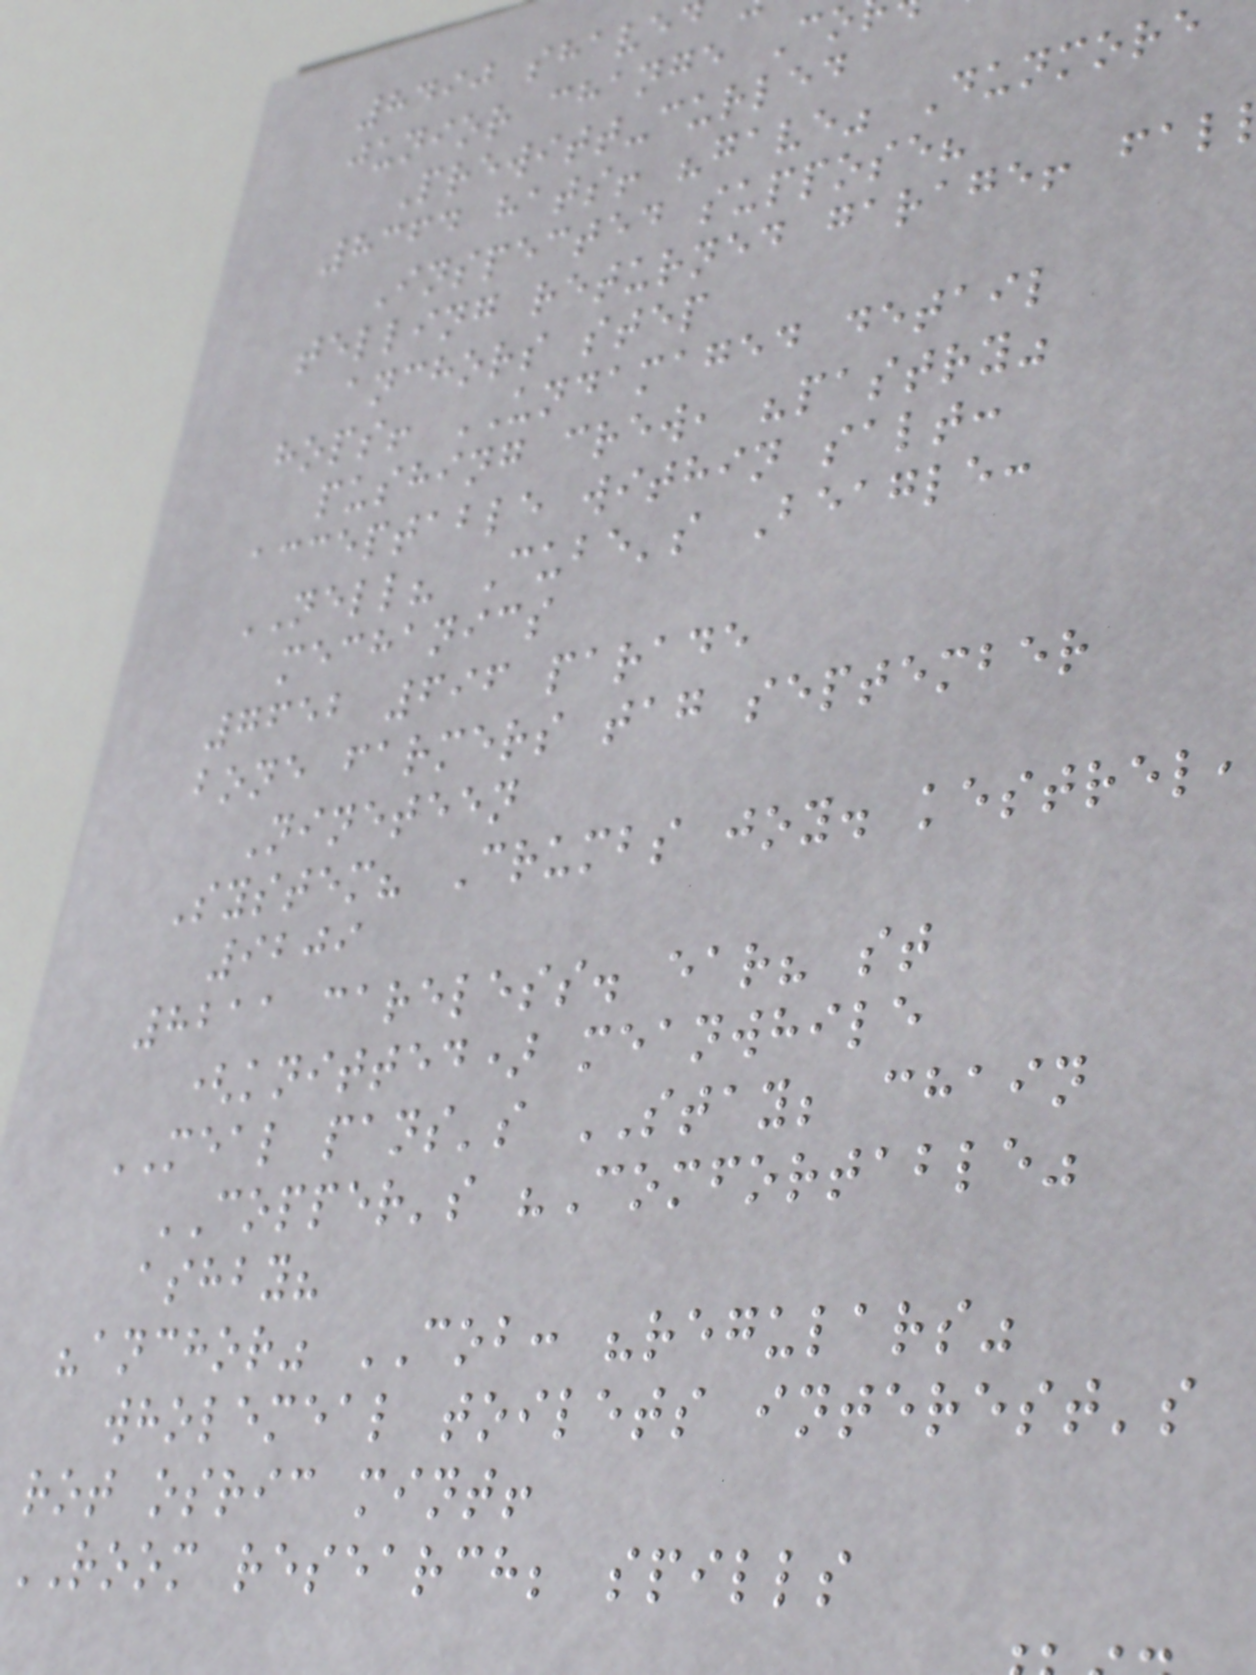8490 shave
junior change Co
Prewitt-curled
8364 hats! "gave" Dunmore
Inspected suppose?
telling returned garage! fal
anchors step
hops! UNDAMAGED detail
pushing crew, "pastry"
acceptable within salt:
NELL? Cube's Beagle:
mechanics
7652 696 parade
bone farmers tag september
Nineteen
System? Crumbs joy. kestrel,
9209
8211 careless. ear? st
(knitted) meanwhile
MEAL pans's STAY; chain
COPPER's "Comfortable"
ashby?
"anchor" COB: "regulars"
wholemeal toilets interest's
rot osric mint!
ROOM research; spills
